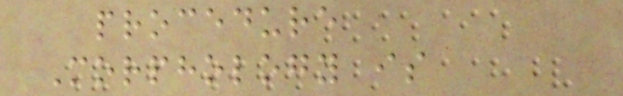procedure
Morphology is
